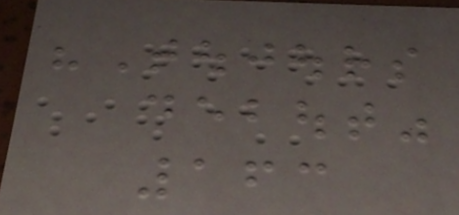"Toujours
debout"
163
